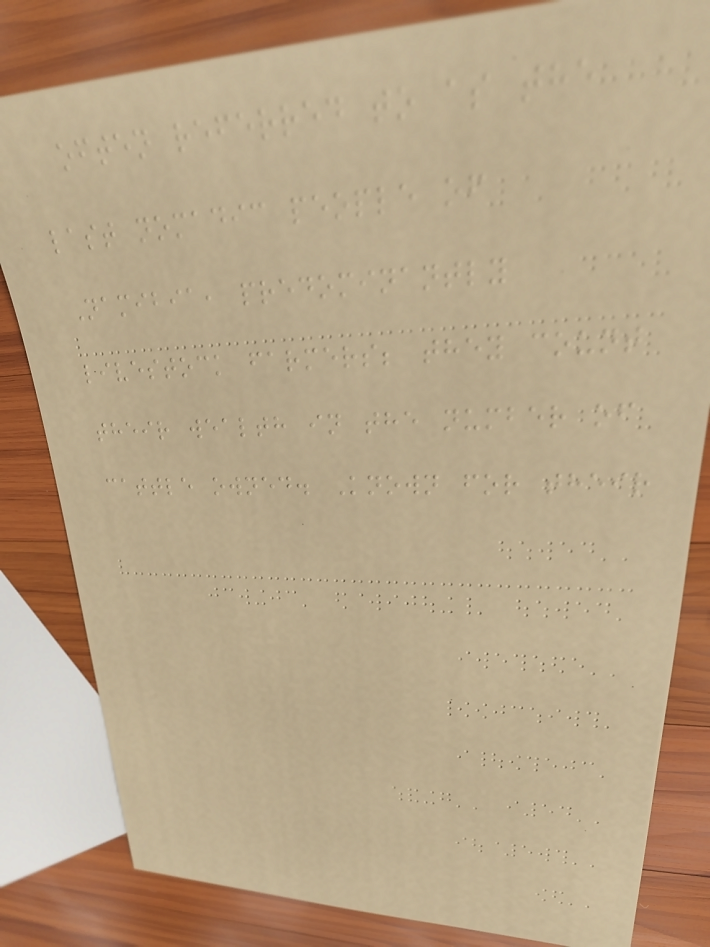often referred to as the
last nomadic people of
Namibia, predominantly
livestock farmers; they count
their wealth in the number of
cattle owned. Known for their
